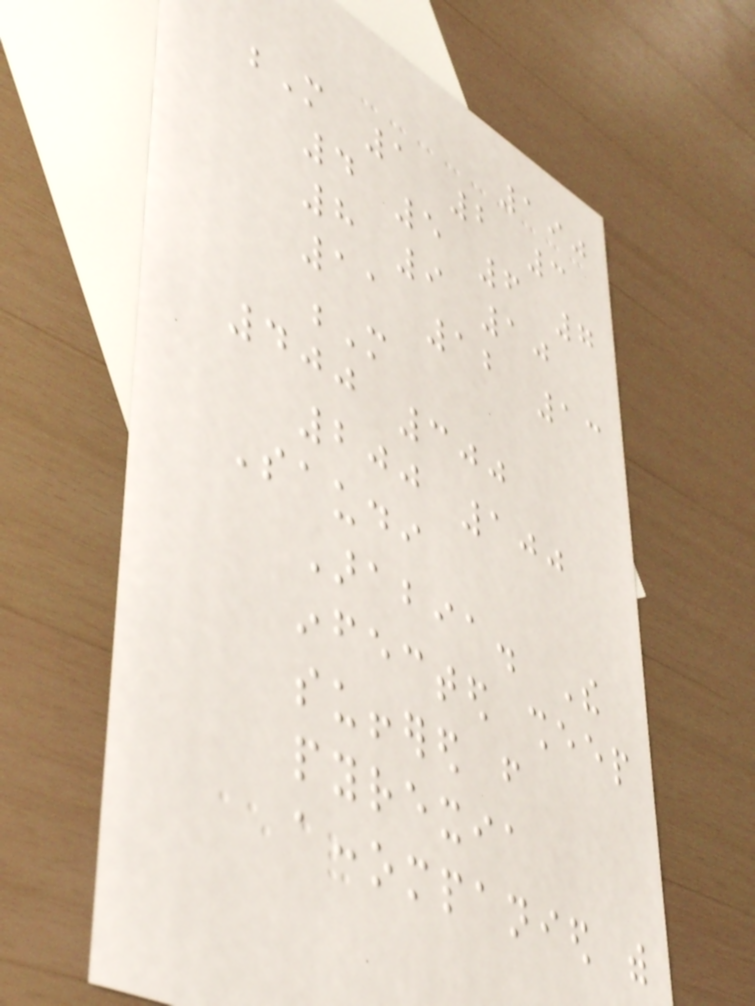190
M 1 2 3
4 5 6 7
8 9 10
11 12 13
M
400 300
200 100
Saudi
Arabia. The
infected sheep
suffered from
pyrexia
accompanied with
